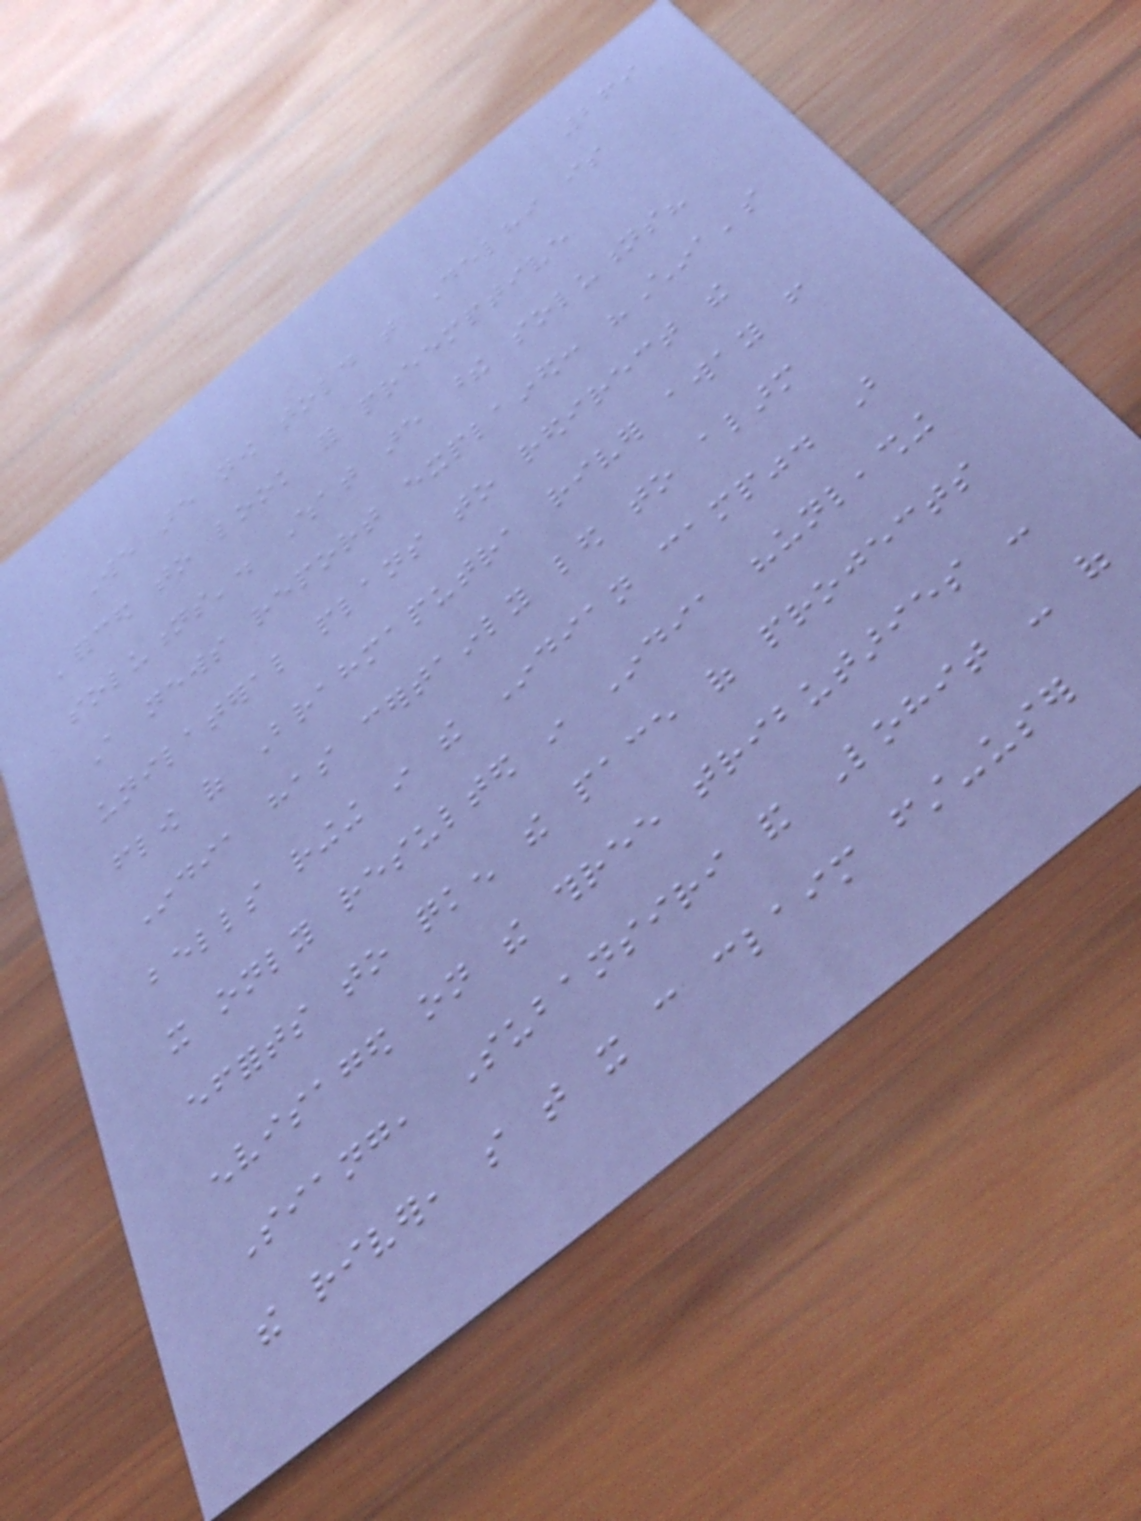269
We are now told that Delhi is
'forced to look for preemptive
solutions'. What are these solutions?
A news report explained: "China's
unilateral plans to redirect the
flow of Brahmaputra river away from
India has certainly led to alarm
bells ringing in the Indian camp". But
it only resulted in India "unleashing
efforts to quicken the pace of projects
envisaged on the three tributaries -
Siang, Subansiri and Lohit - of
the river, so that it can claim first-user
